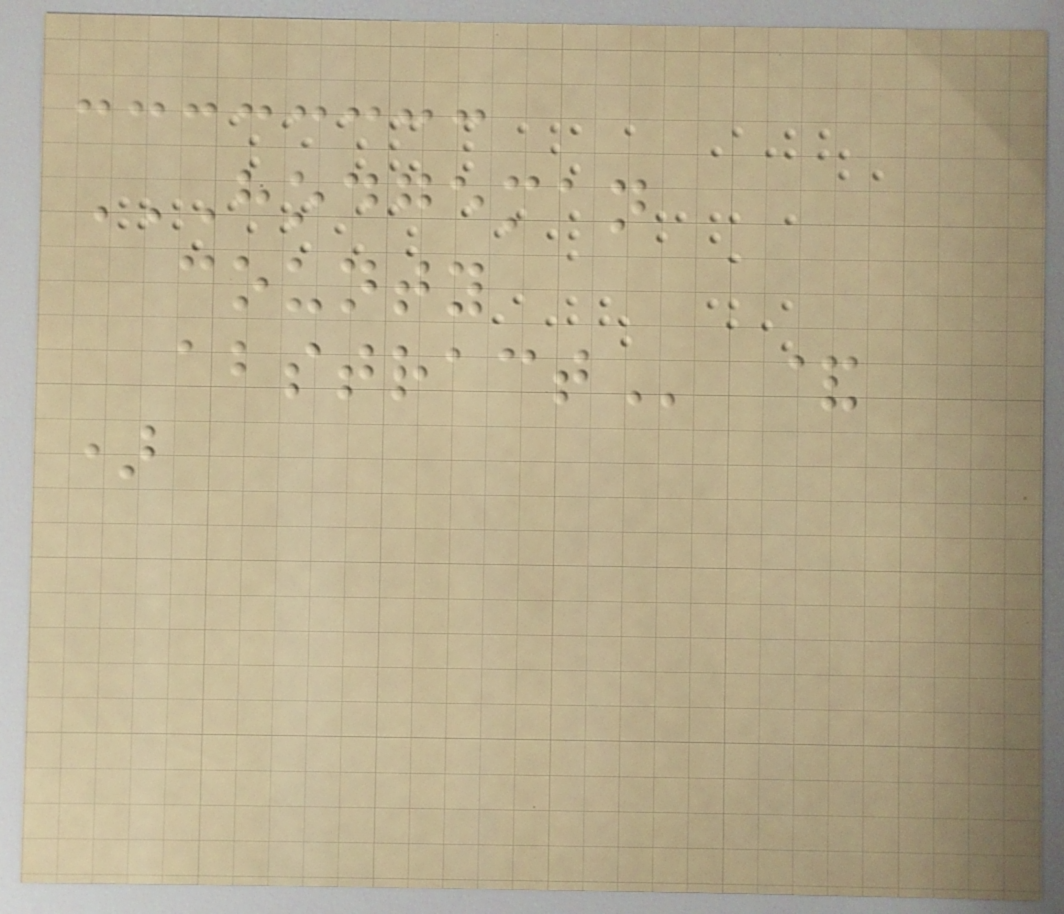HODGEMAN
COUNTY
ABSTRACT &
)
